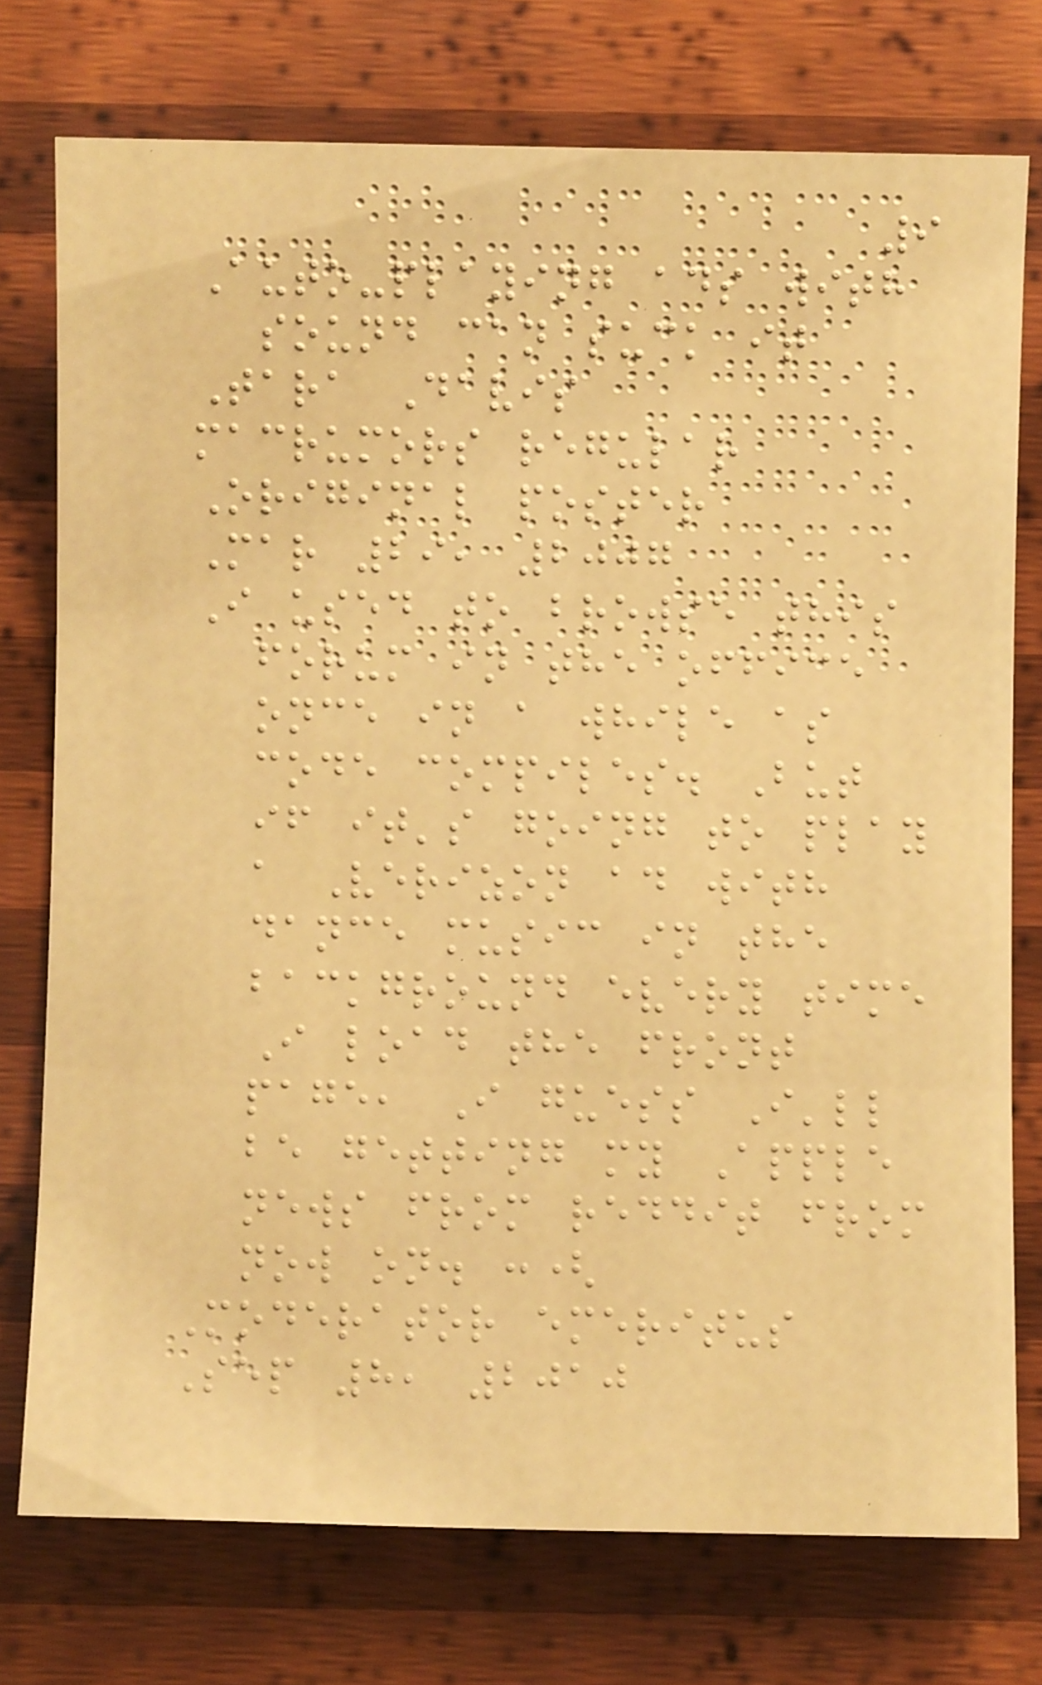9
Auto-playing ads with
sound can suck it
Tara Davis
macrumors regular
Original poster
Mar 29, 2007
I used to browse this
forum in the office
once in a while as
code compiles. But
if it's going to play
a Verizon ad with
dance music in the
background every time
I load the front
page, I guess I'll
be getting my Apple
news from reddit from
now on. :(
Moderator emeritus
Sep 8, 2010
